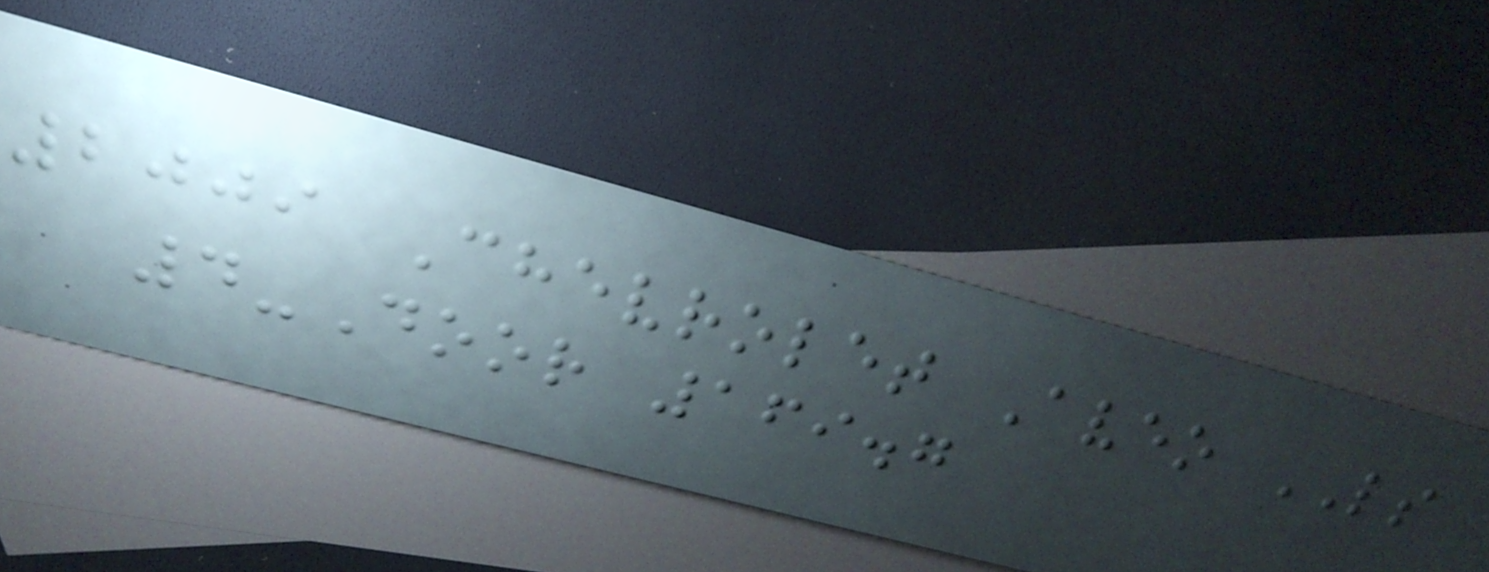2009 Chevrolet Aveo LS
4-Door 169.7
